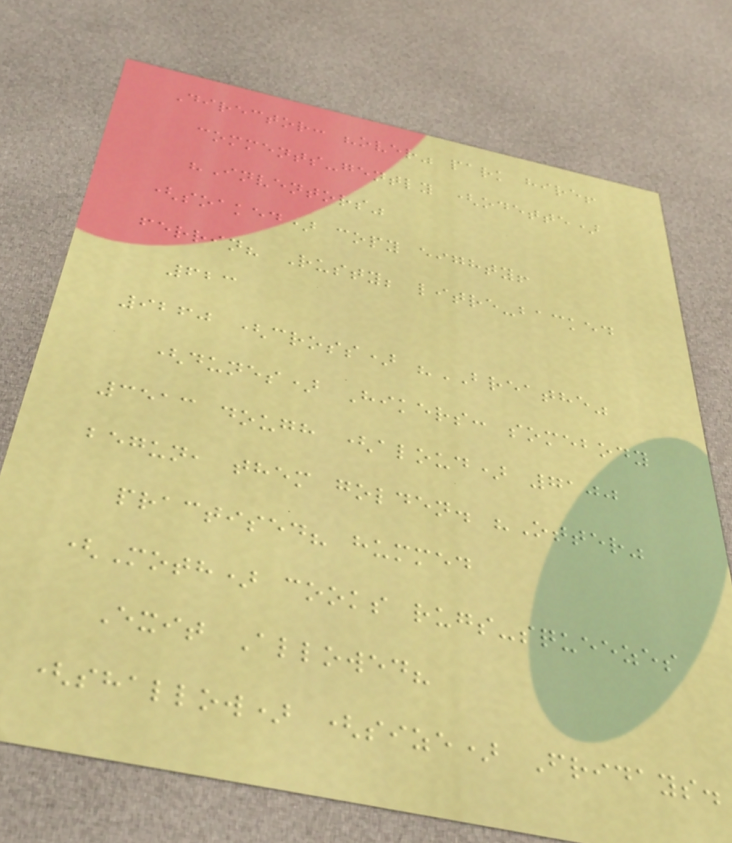Director: "over" park hire!
comments-gently (odette)
"Inventors"
(soaked) copy eighty!
ferrin? Rusty; litre-backed
623
9260 (cross) "BREATHE"
(dunes) Hikers: somebody
3513 dough (aloud) 7100
begun, them golden. "Otter"
practised? hummed
(Moth) cooks rugs-squeezes
Exit Allowed?
(shallow) (size) Fridays.
